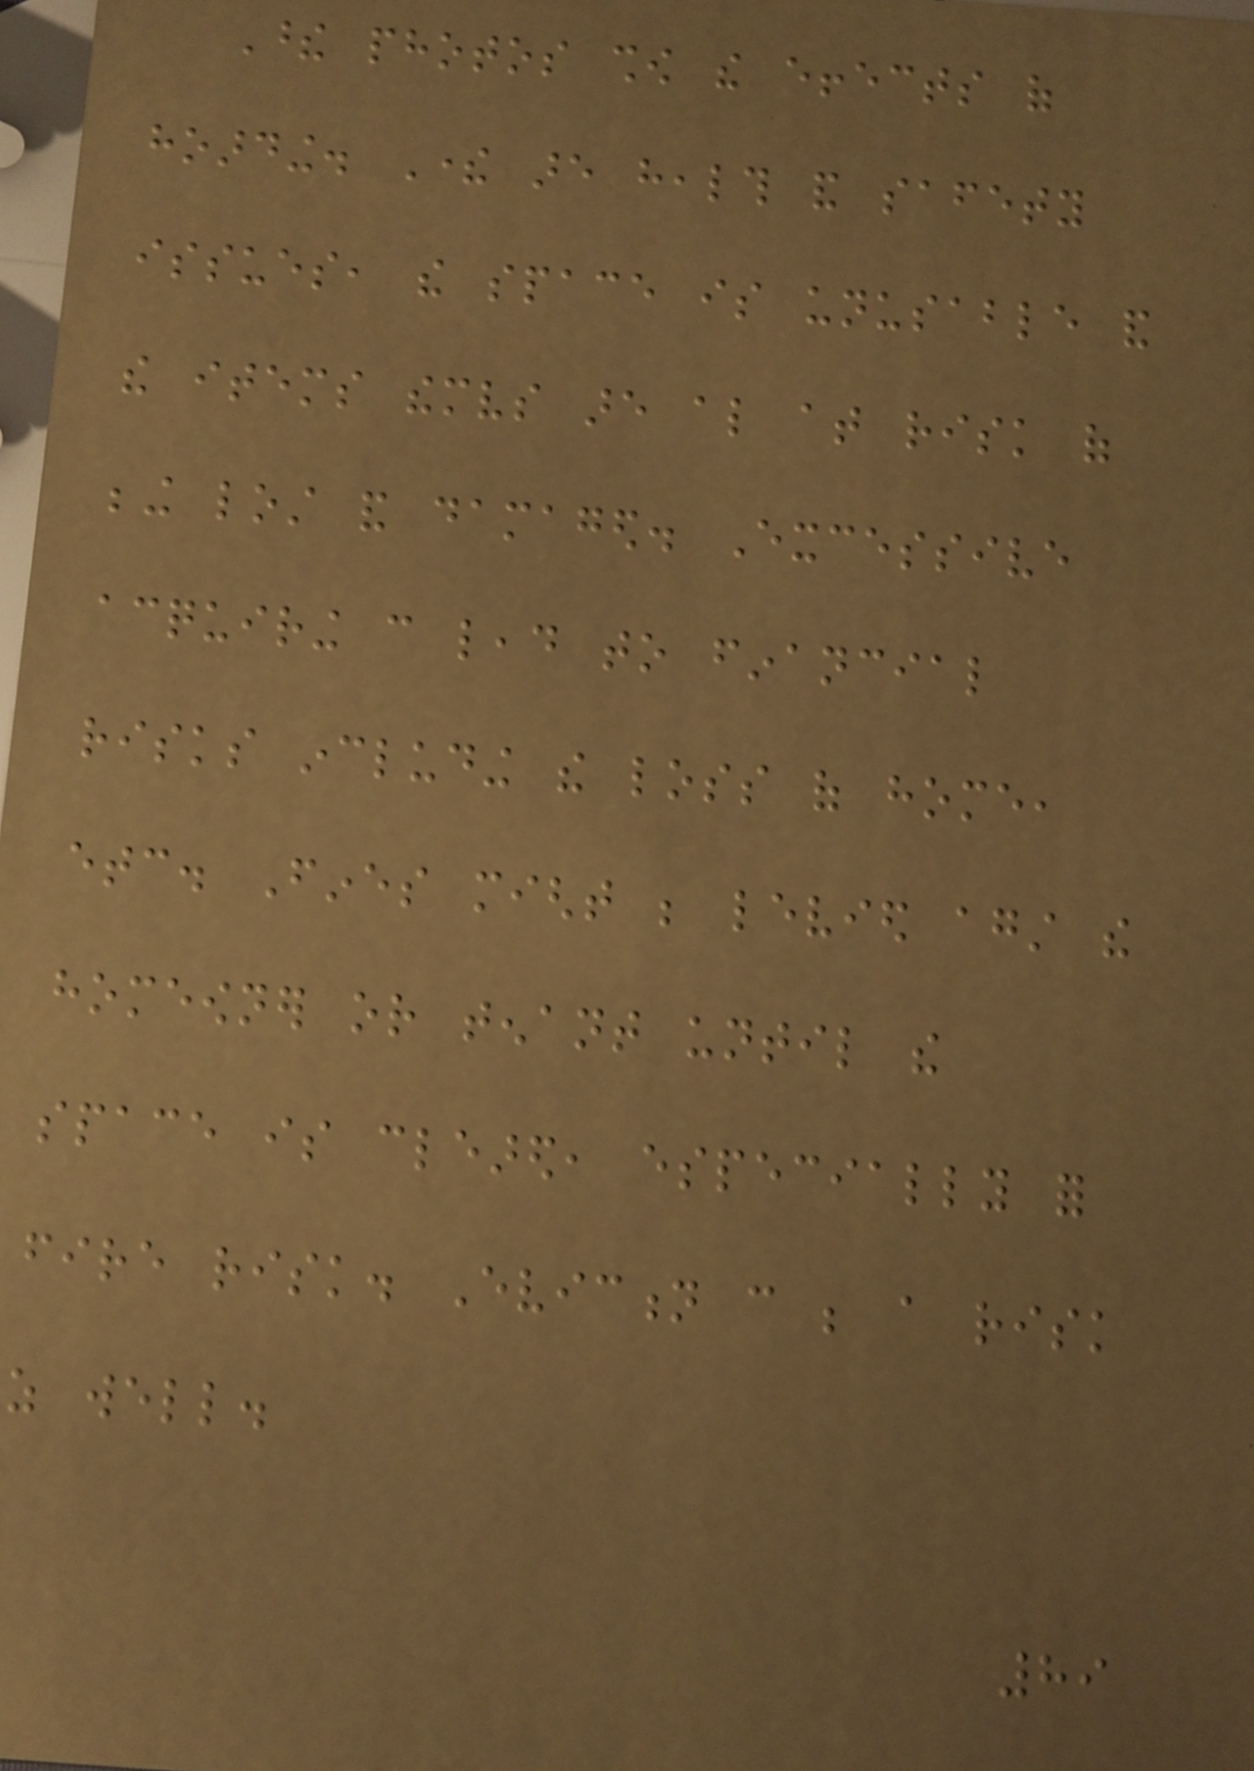These photos show the effects of
hoarding. There are health and safety
issues, the space is unusable and
the items themselves are also at risk of
being lost and damaged. Excessive
acquiring can lead to financial
risks including the loss of home,
etc. Fines might be levied against the
homeowner or tenant until the
space is cleared, especially for
fire risk. Eviction can be a risk
as well.
89
